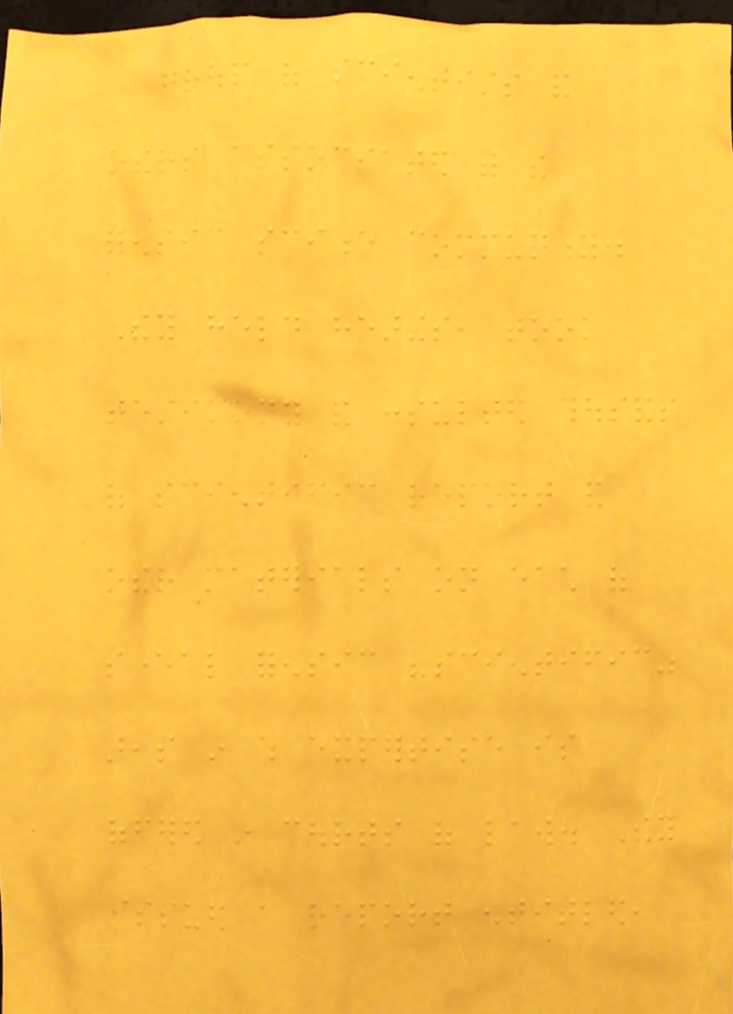group of scientists and
others associated with the
forensic science community.
They held hearings, took
testimony and consulted thousands
of scientific report and
other materials on each of
several forensic "scientific"
areas in which expertise is
offered in courts of law. They
issued a report entitled,
